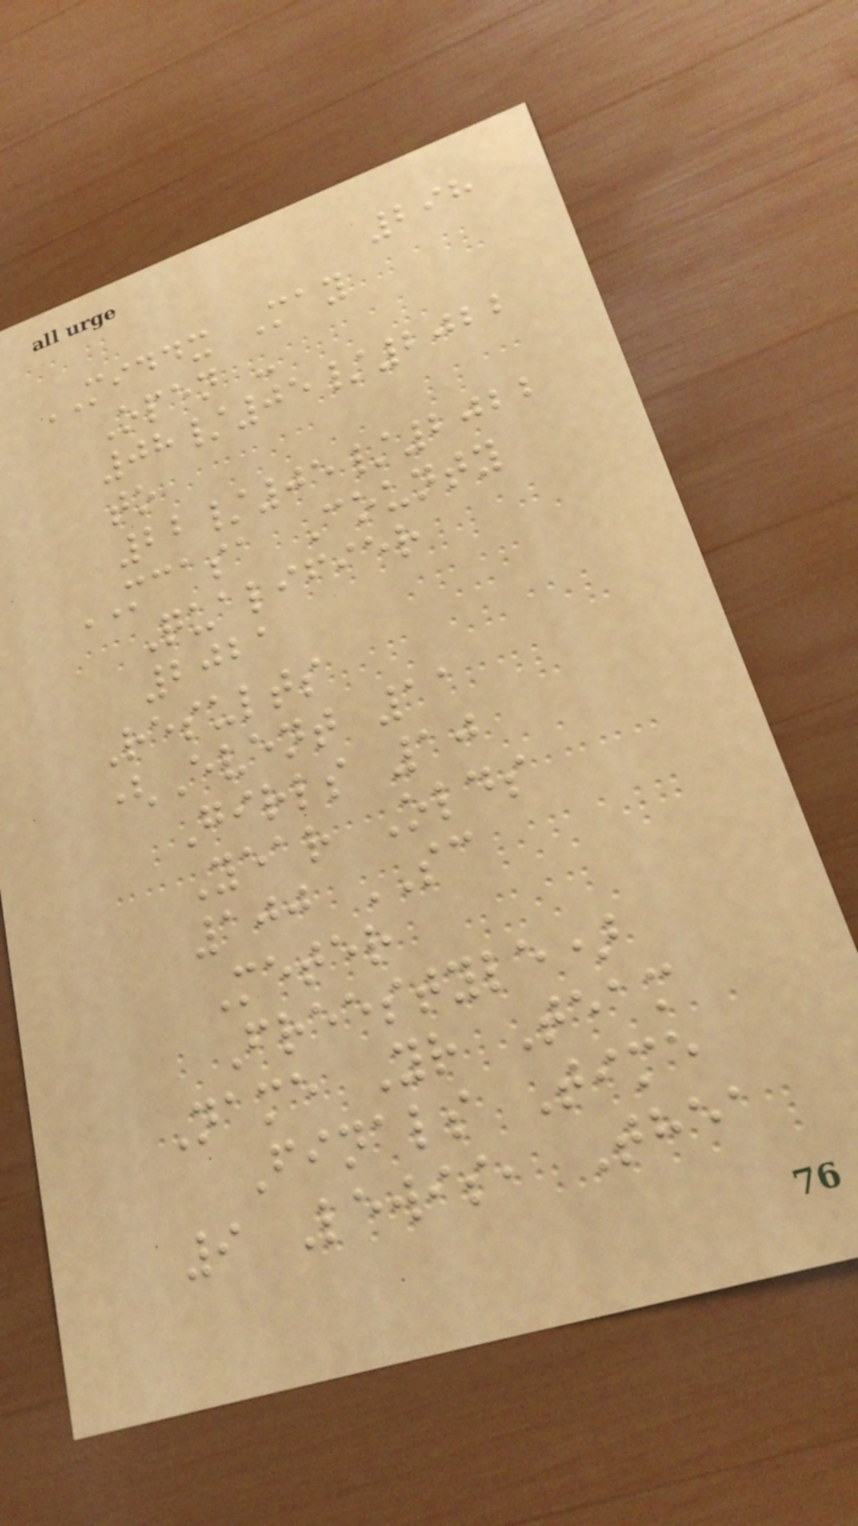298
MIDDX May
Open -
08/05/2022
to
22/05/2022
MCASA County
Qualifier
2021
Results
(Event 11
Girls 10
Year Olds
100 SC
Meter
Freestyle)
Name Yr Team
Finals Time
9 Lewis, Thea
